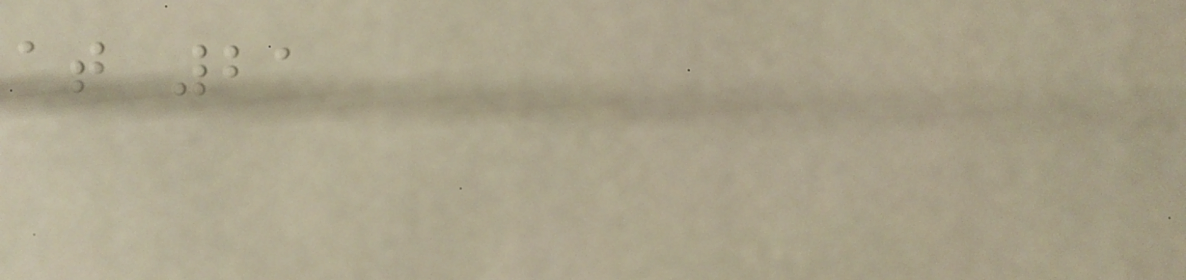at 21
